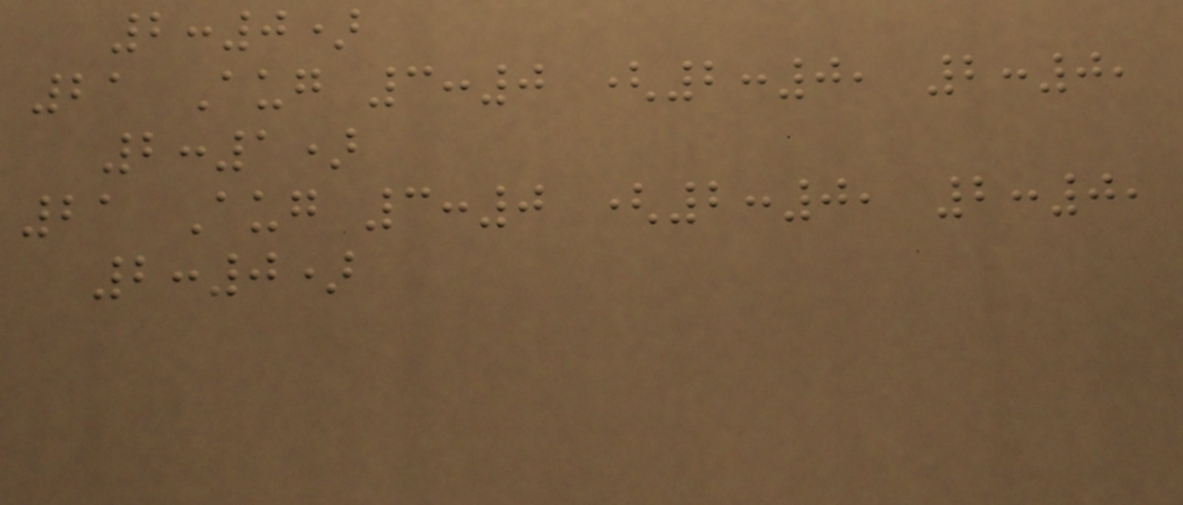2:0)
21 Aug 3:0 (2:0, 2:0,
2:1)
21 Aug 3:0 (2:0, 2:0,
2:0)
